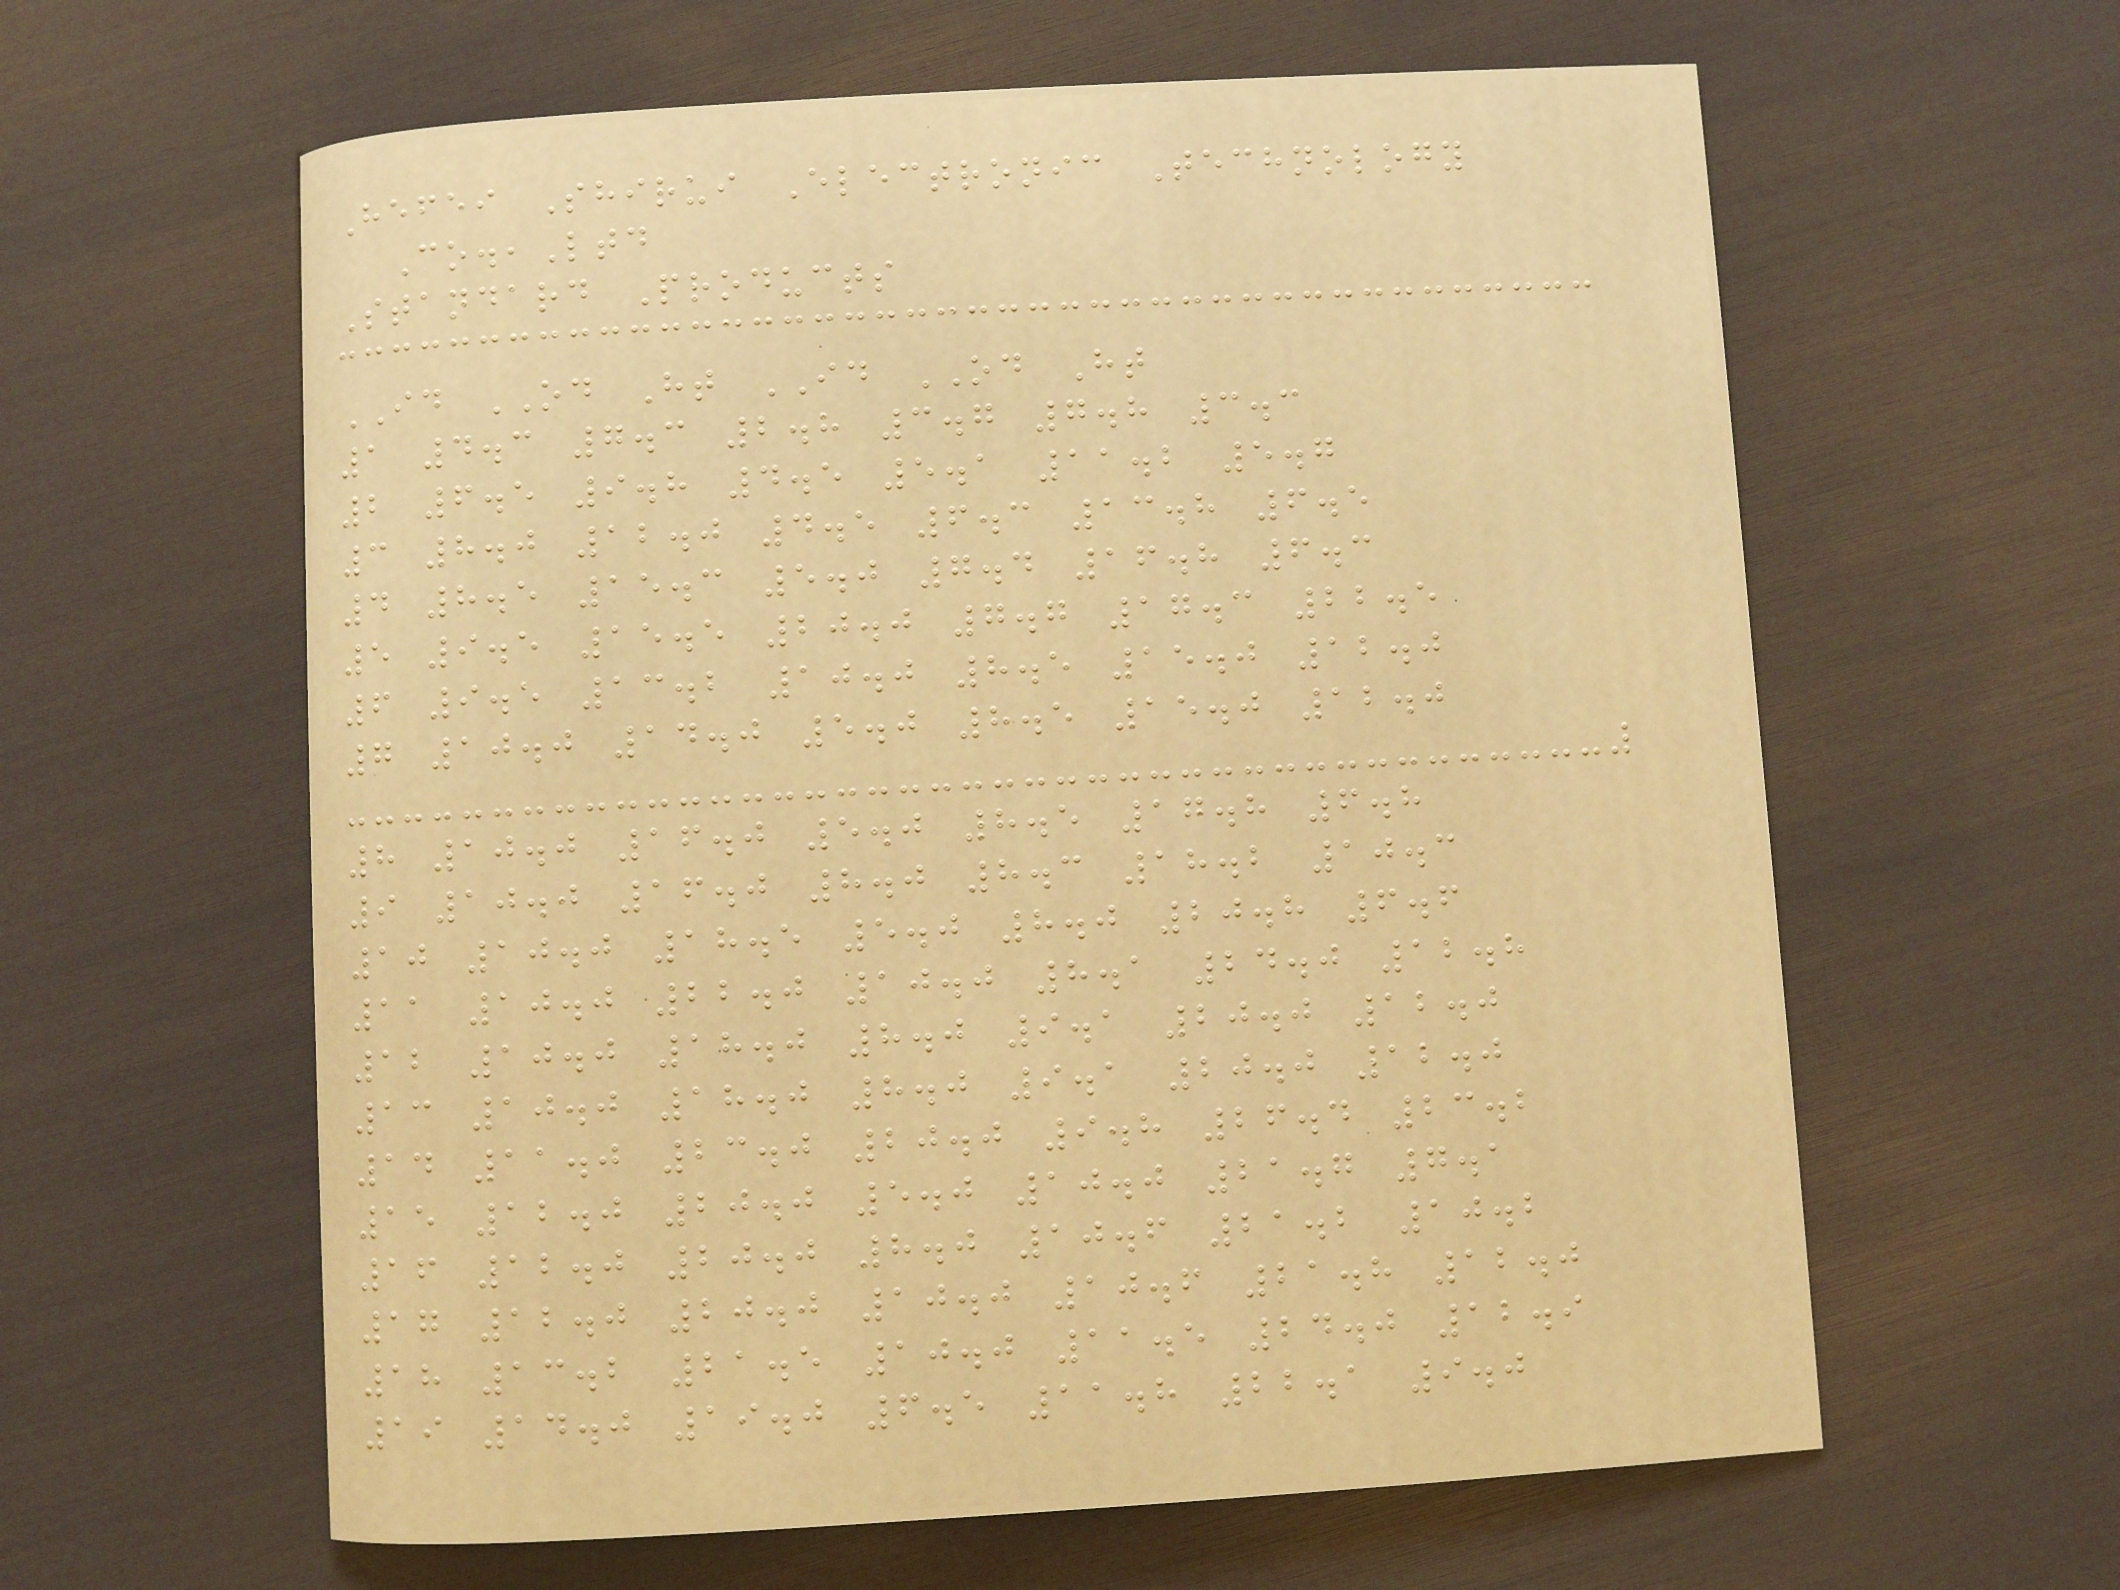Hefei Shirui Electronic Technology
Co.,Ltd
Standard Products
ID OD Ht ID OD Ht
1 4.3 7.3 2.8 3.7 7.8 3.3
2 6.5 9.8 4.5 5.1 11.2 5.7
3 8.0 12.0 4.5 6.3 13.8 6.5
4 8.5 15.3 5.0 7.4 16.8 6.3
5 9.5 15.5 20.0 7.7 17.3 22.5
6 9.5 13.2 10.0 8.5 15.0 12.0
7 10.0 14.0 5.0 8.5 15.0 12.0
8 10.0 16.0 5.0 8.5 17.8 6.8
9 10.0 16.0 8.0 8.3 18.2 10.3
10 10.0 18.5 5.0 8.0 20.8 6.6
11 10.0 22.0 10.0 8.1 24.0 12.8
12 10.0 18.0 8.0 9.1 20.0 12.0
13 10.0 18.0 8.0 9.1 20.0 12.0
14 11.0 23.0 20.0 9.8 26.4 23.2
15 12.0 20.0 5.0 10.0 21.7 7.1
16 12.0 20.0 8.0 10.6 21.2 10.2
17 12.0 20.0 10.0 10.6 21.8 12.0
18 13.2 21.5 10.0 11.5 24.0 12.9
19 14.0 19.0 6.5 11.8 22.1 9.0
